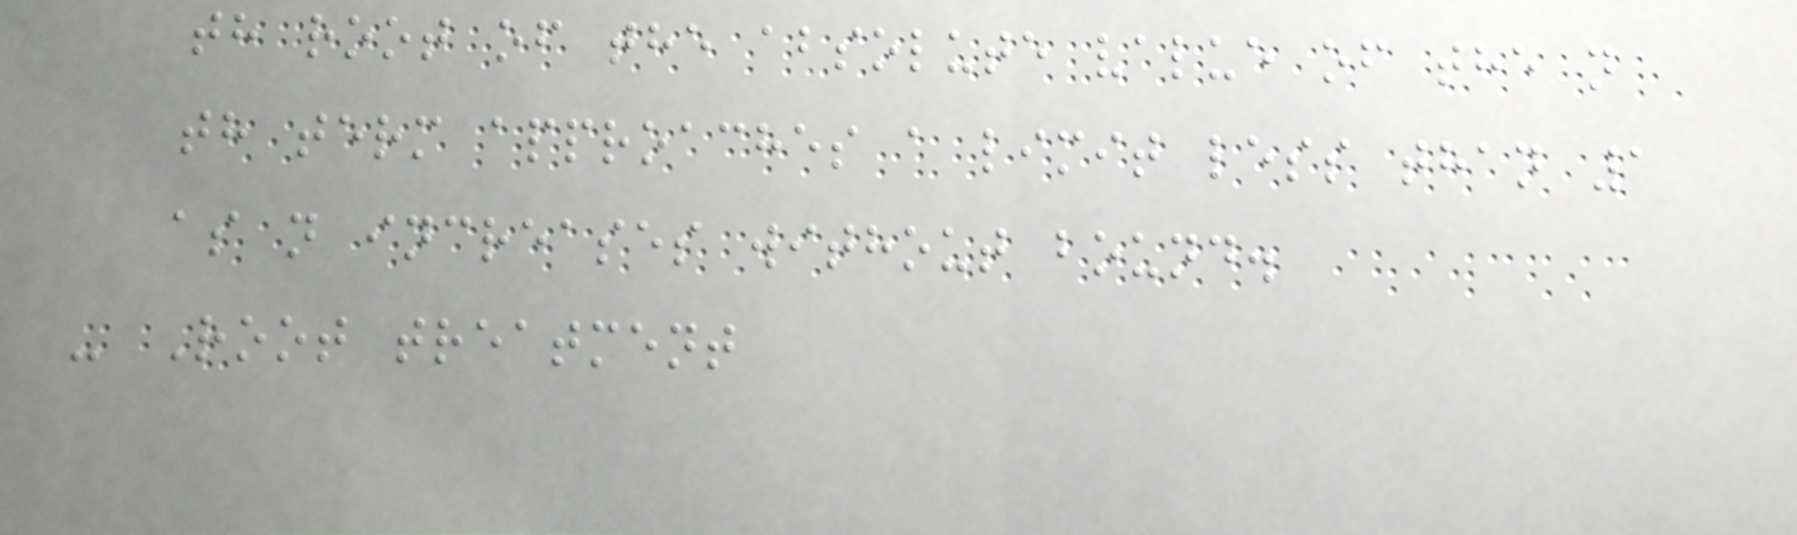th root of the absolute value of the n
th term approaches a limit less than 1
as n increases without bound.
- Root treatment
